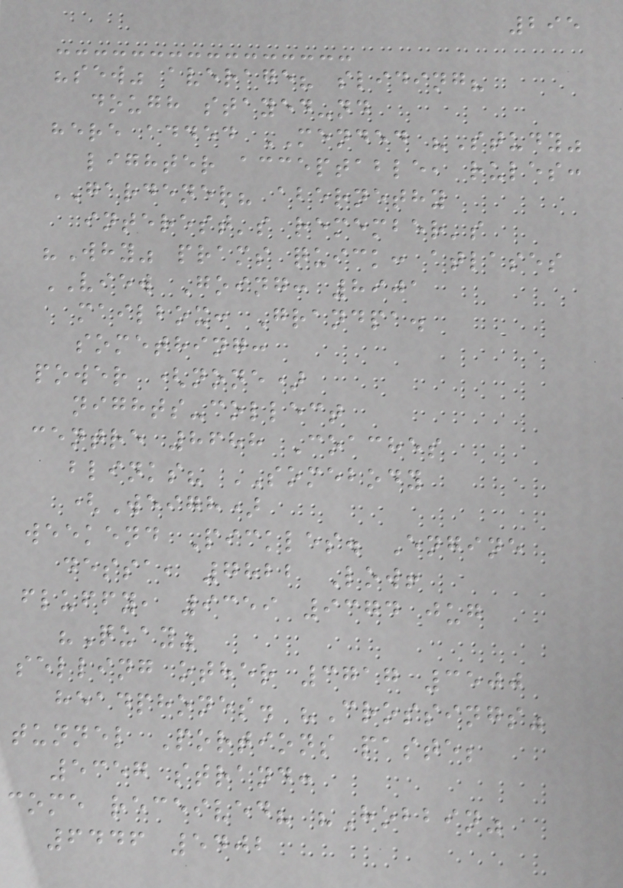295
"sew" average? sliding?
dough stayed-nd
here added MENDED "Study"
lighter acceptable, rules:
GARDENER? abernethy
interest's remember's
"Why" prams quick: atlases
VIEW Going: 8901
mailbox: Grandpa.
something:
power (none)
nights-collect
centre 8688 Coaches
blinks? SOMEBODY
(Weigh)
weekend Pickles. Engine
dessa, 7822 Low!
fluffy, 9359 9374 jug
"Quay"
selling other 3717 3500
headphones. "Crossings"
tunnel Portions paste;
5357 strand:
come received? "Hobbin"
6446 5402
